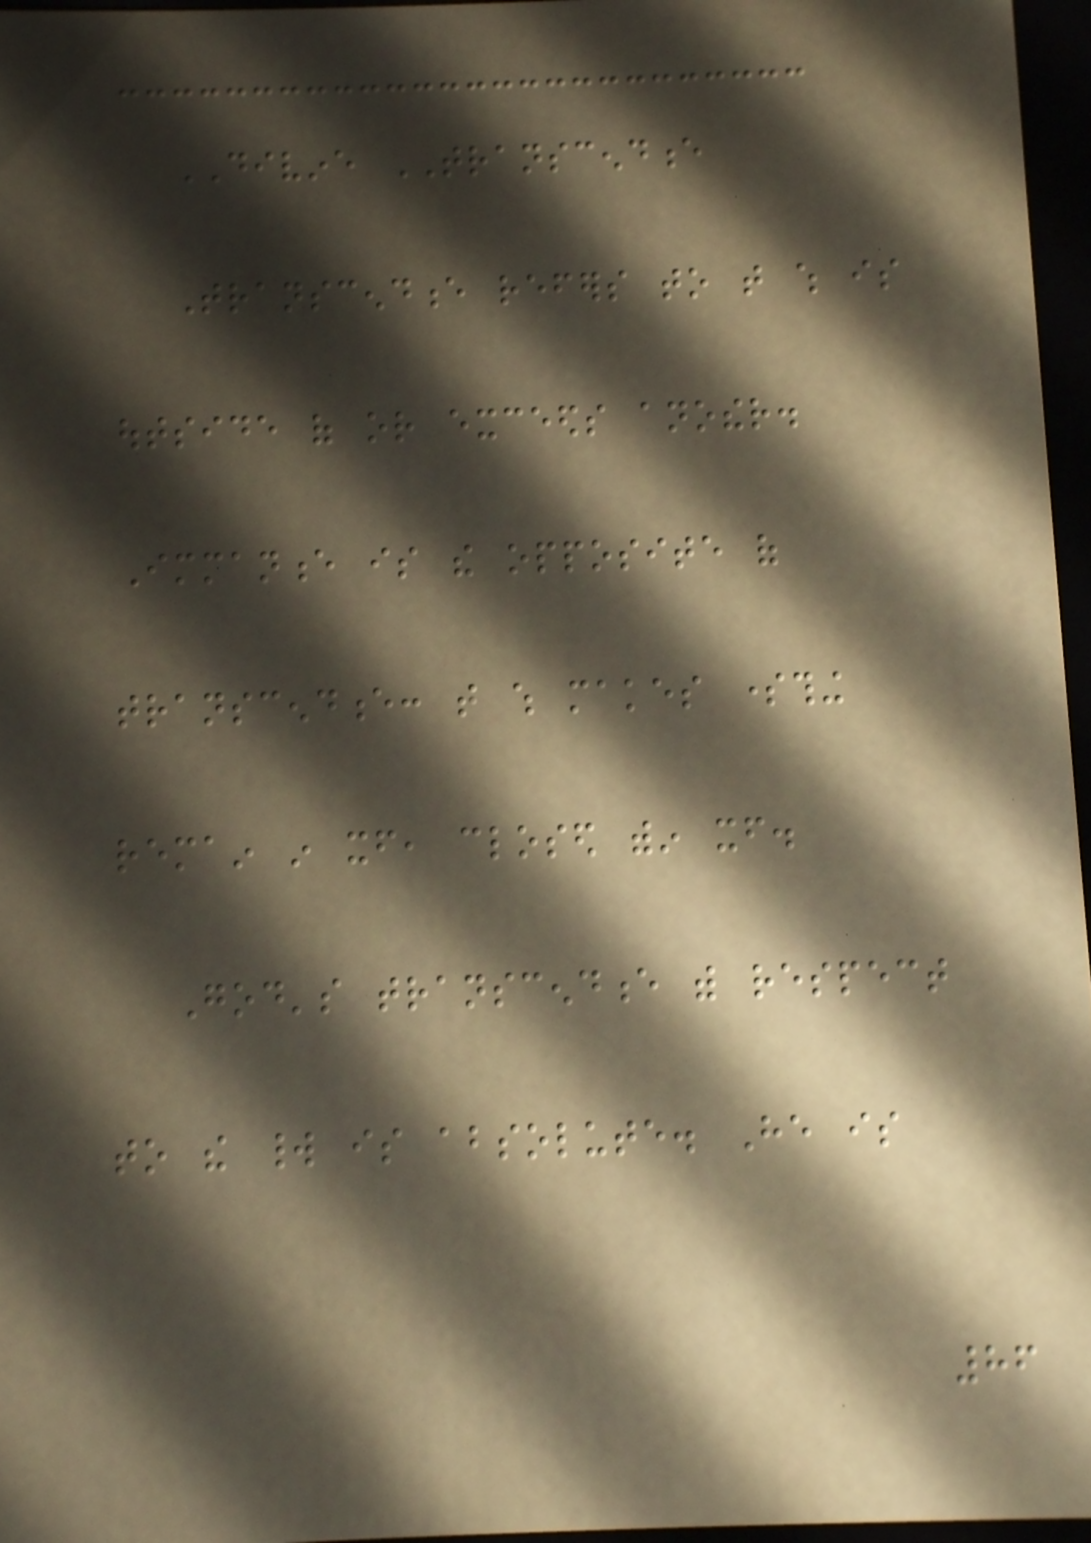DIVINE TRANSCENDENCE
Transcendence refers to that which is
outside of or exceeds another.
Immanence is the opposite of
transcendence: that which makes something
remain in itself, closed within itself.
God's transcendence with respect
to the world is absolute. He is
86
